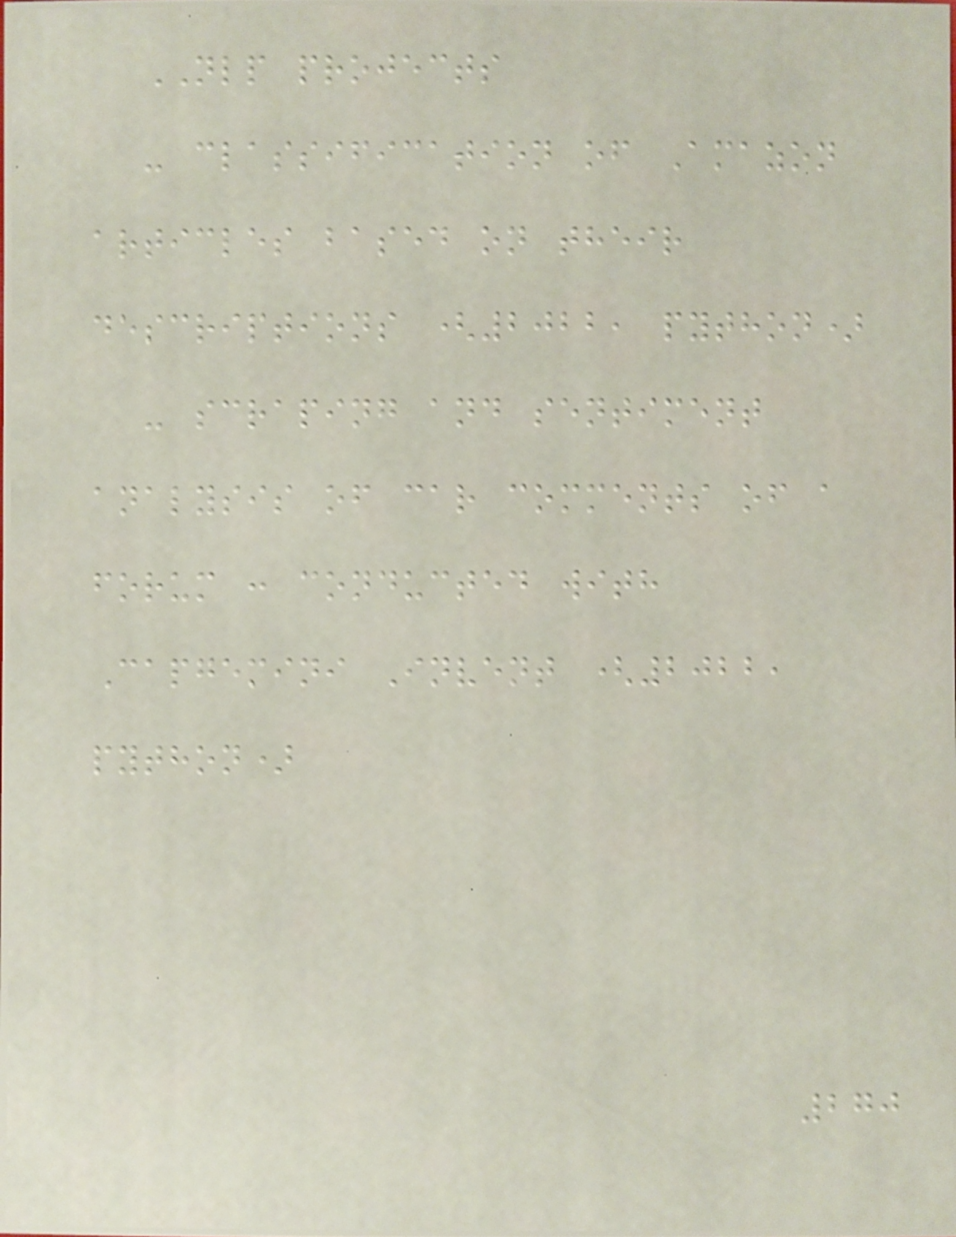NLP projects
- classification of Amazon
articles based on their
descriptions (2022, python)
- scraping and sentiment
analysis of car comments of a
forum : conducted with
Capgemini Invent (2022,
python)
270
